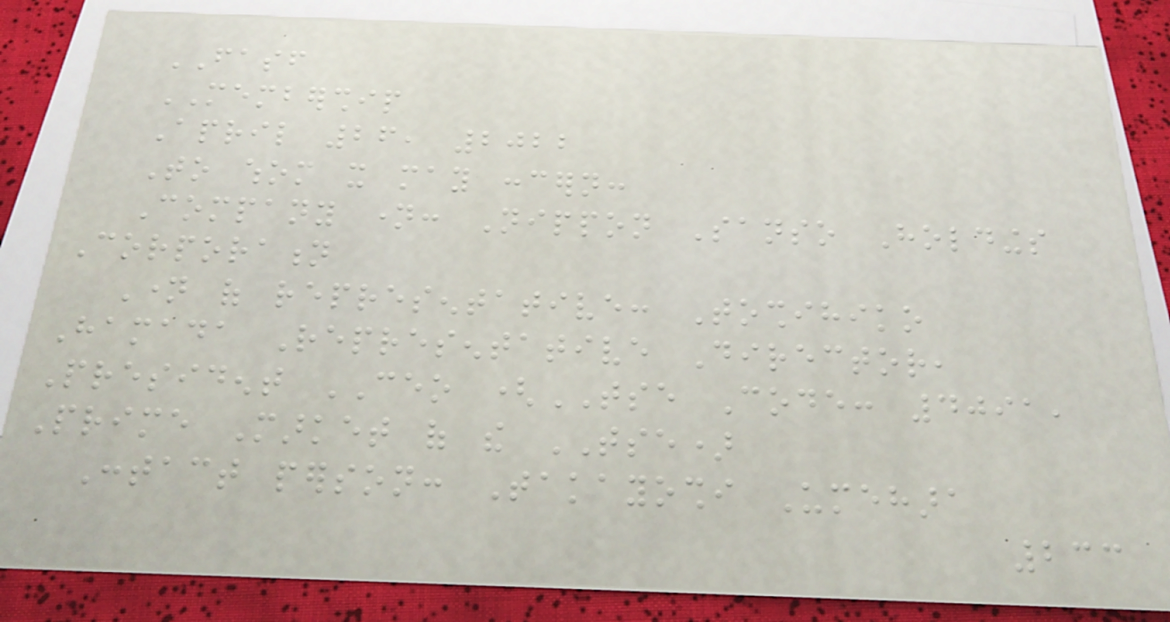FASF
MEMBERSHIP
April 26, 2022
To whom it may concern:
Company name: Nippon Sanso Holdings
Corporation
Name of representative: Toshihiko
Hamada Representative Director,
President CEO (TSE Code: 4091,
Prime Market of the TSE)
Contact person: Takayoshi Umehara
233
